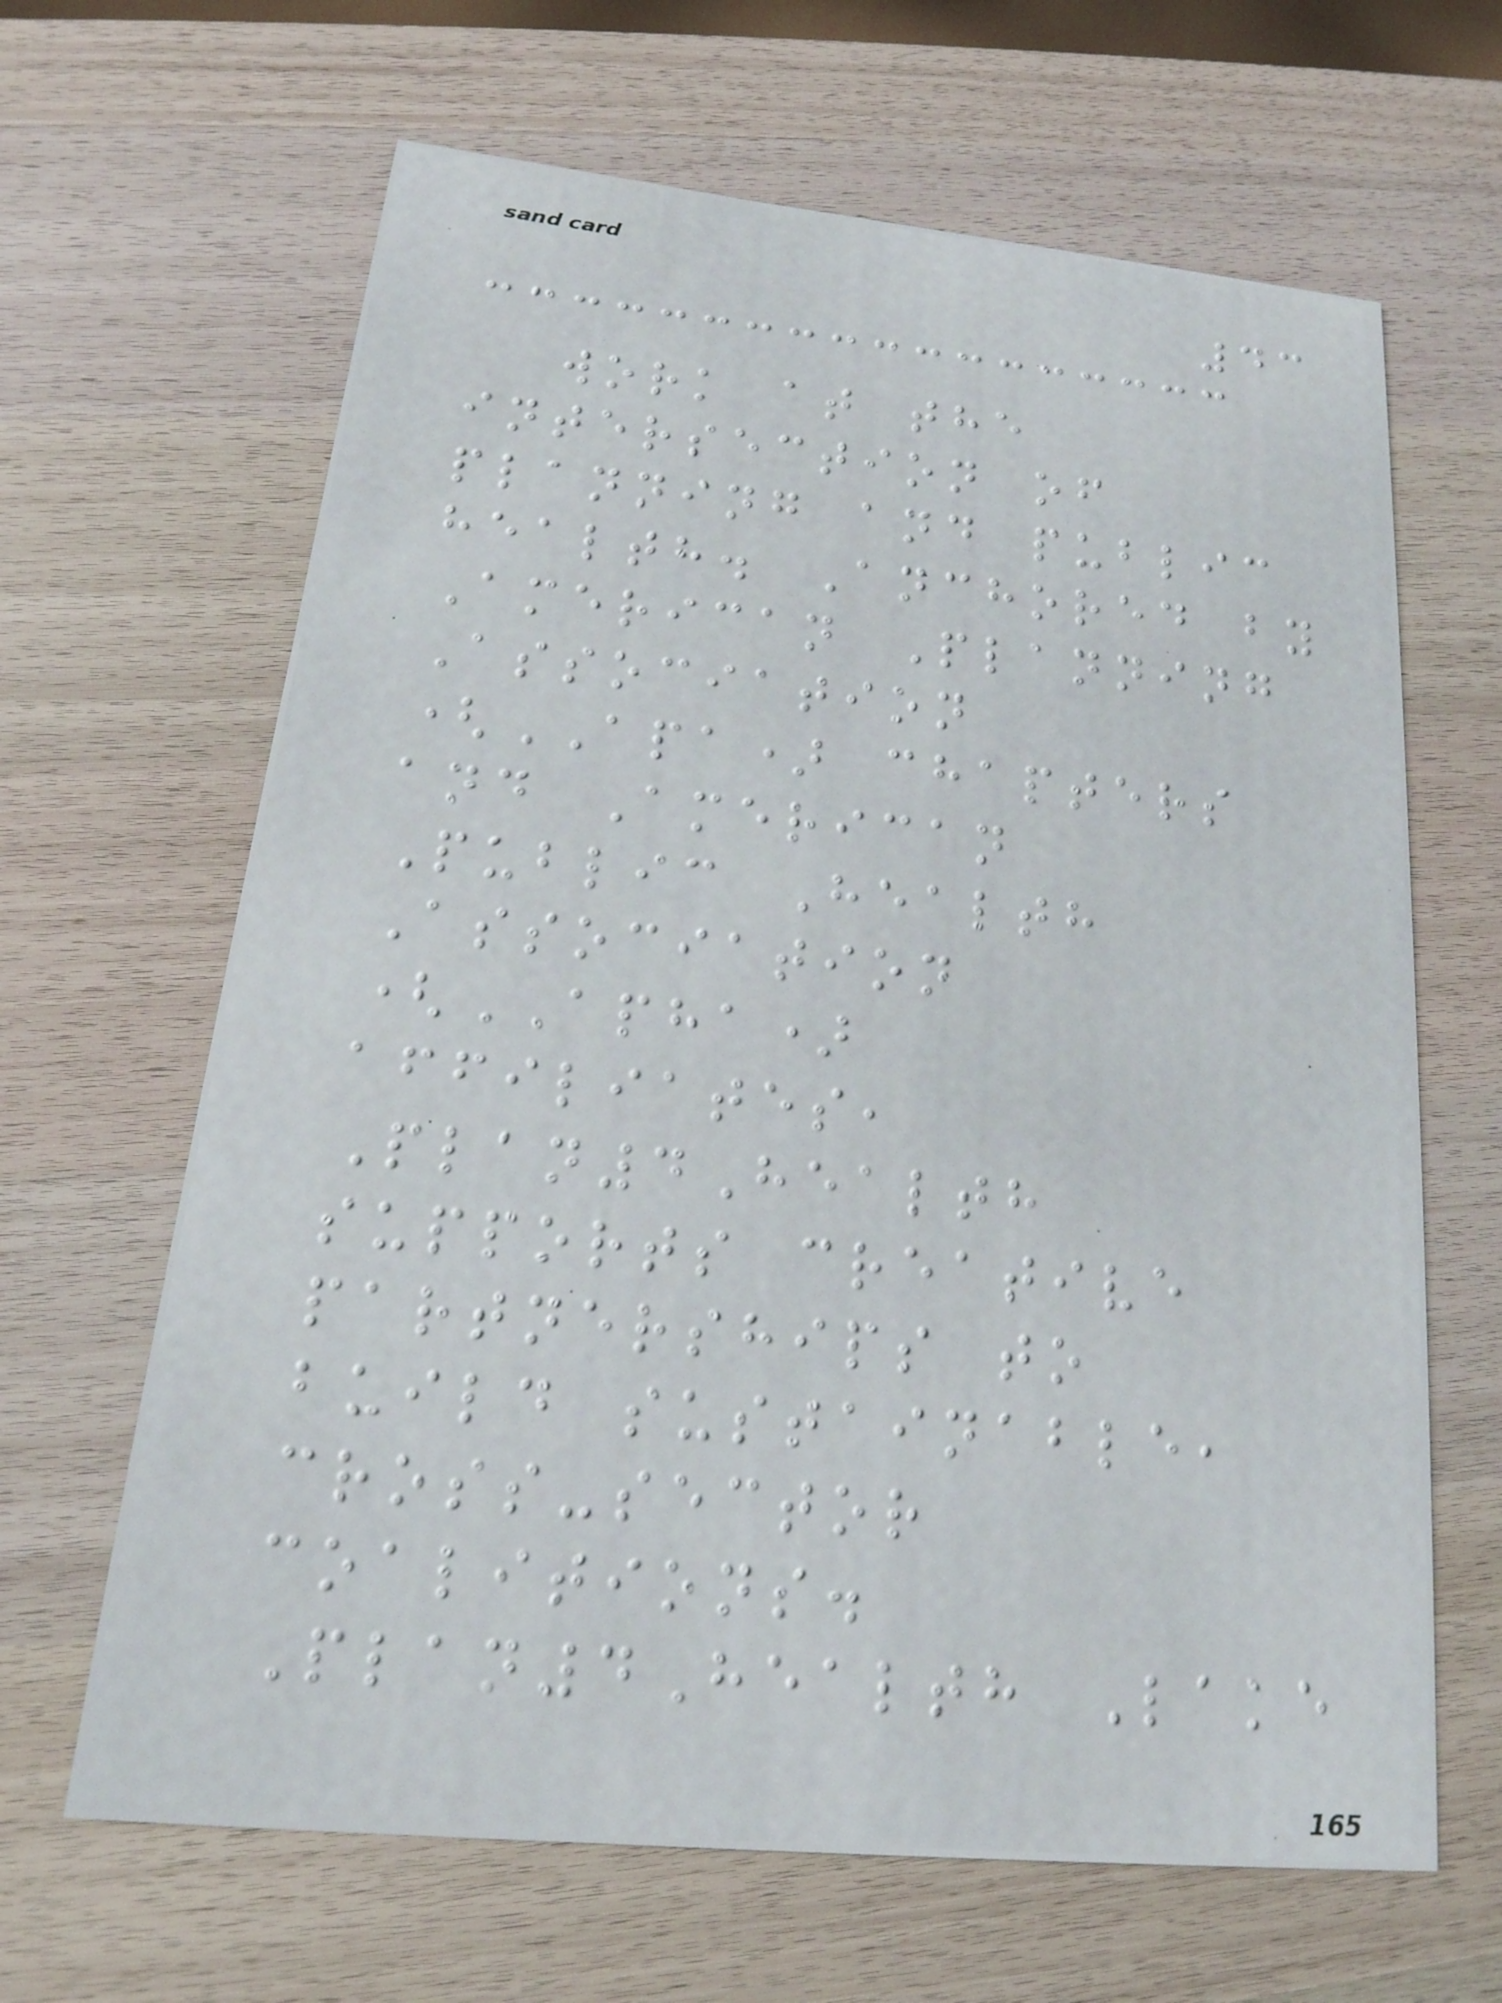43
work at the
intersection of
planning and public
health. Anchored by
American Planning
Association
(APA) chapters
and American
Public Health
Association
(APHA)
affiliates,
Plan4Health
supports creative
partnerships to
build sustainable,
cross-sector
coalitions.
Plan4Health Lake
